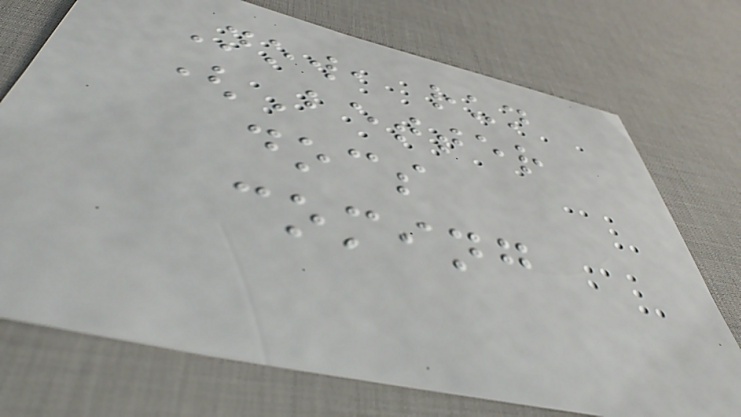Now, run
(Better
docs
coming
